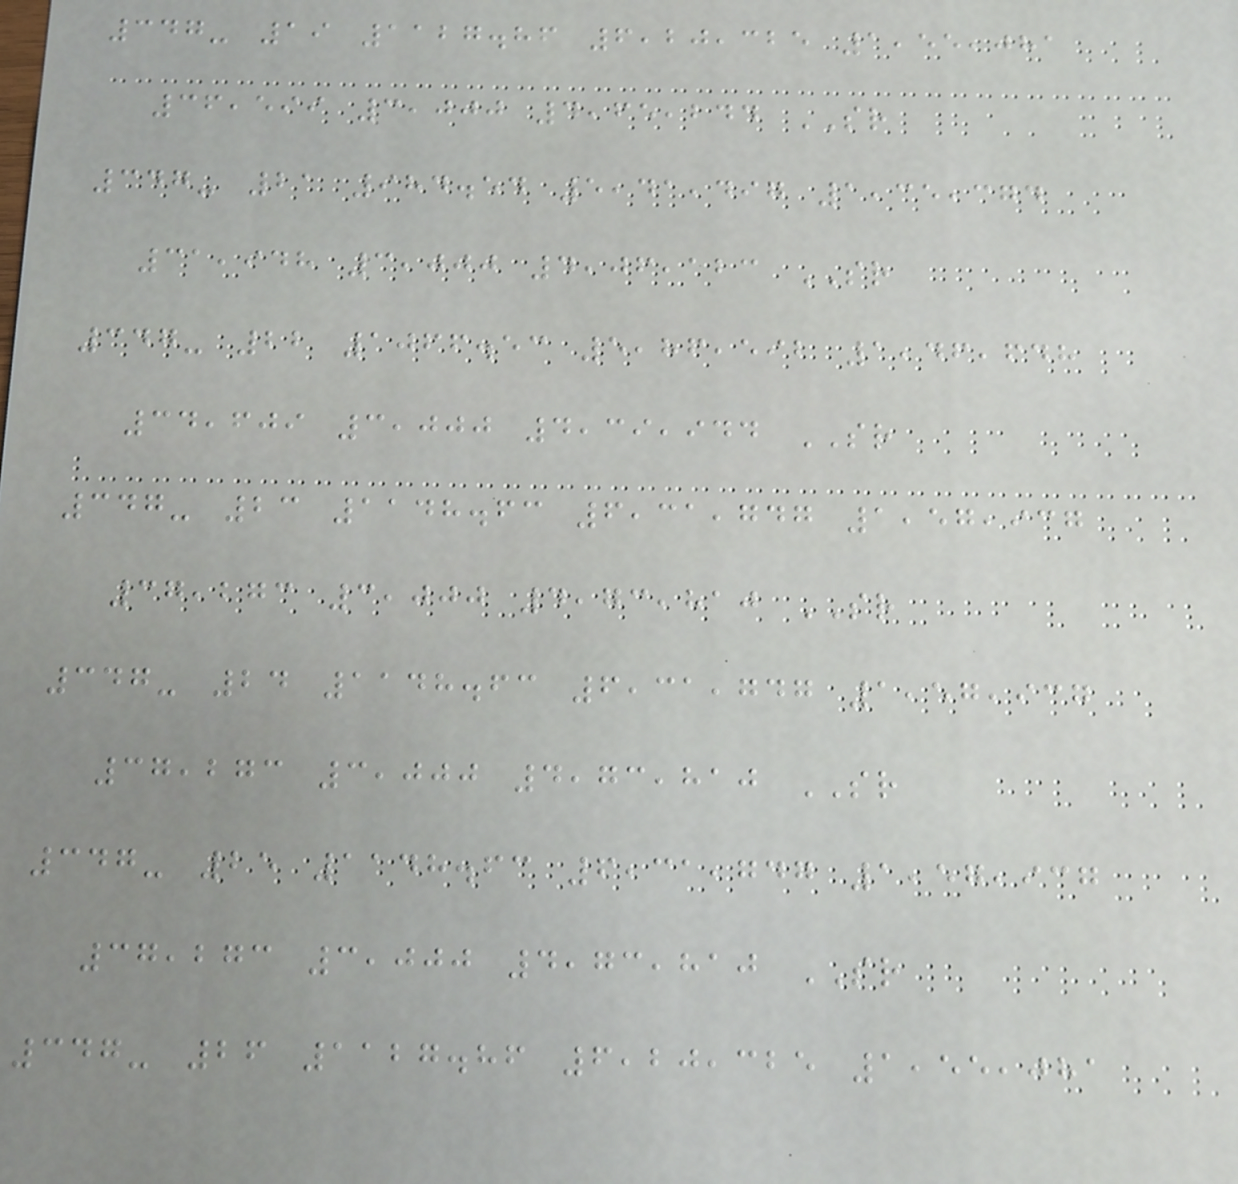347- 19 1127.86 6,20,325 1,55,081
36,599 3,000 4,65,244 SR
347- 21 984.54 5,41,497 1,35,374
31,948 3,000 4,06,123 SR
347- 22 1066.53 5,86,592 1,46,648
34,609 3,000 4,39,944 SR
347- 23 1148.63 6,31,747 1,57,937
37,273 3,000 4,73,810 SR
347- 24 1148.63 6,31,747 1,57,937
37,273 3,000 4,73,810 SR
347- 25 1148.63 6,31,747 1,57,937
37,273 3,000 4,73,810 SR
347- 26 1127.86 6,20,325 1,55,081
